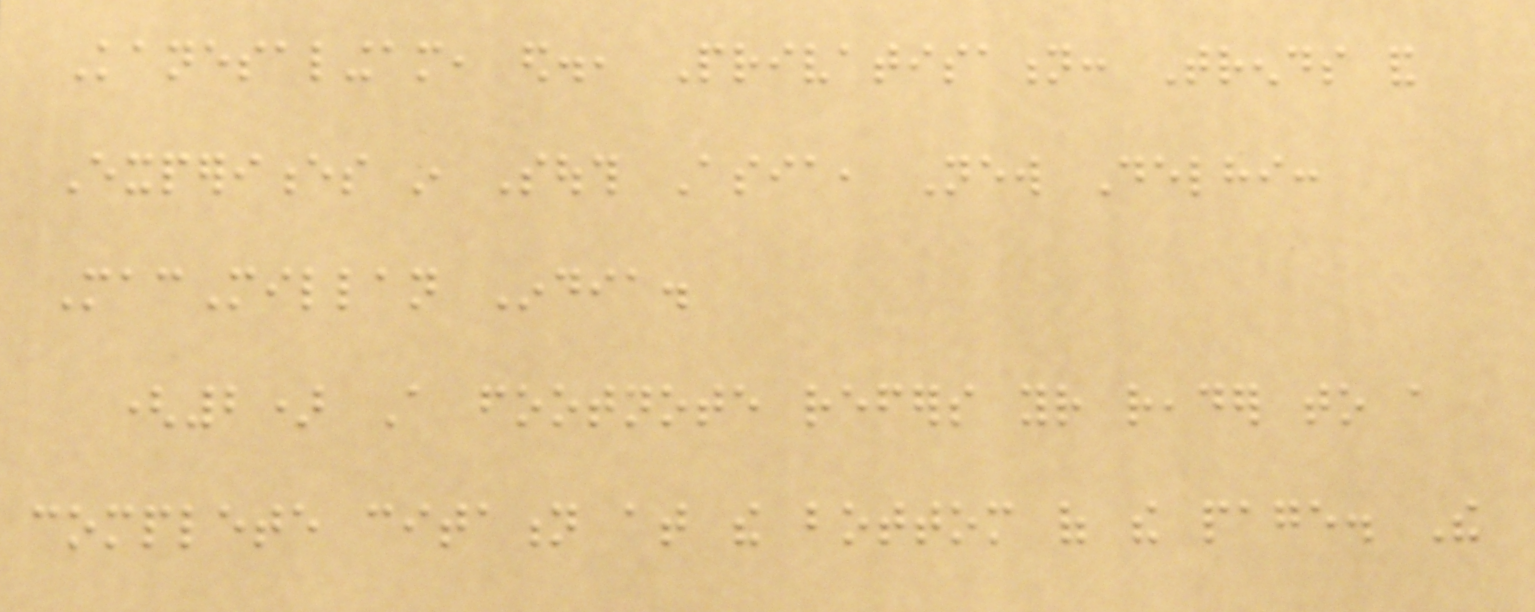Kanesalingam, ed., Privatisation: Trends and
Experiences in South Asia, New Delhi:
MacMillan India.
(2) A footnote refers your reader to a
complete citation at the bottom of the page. The
